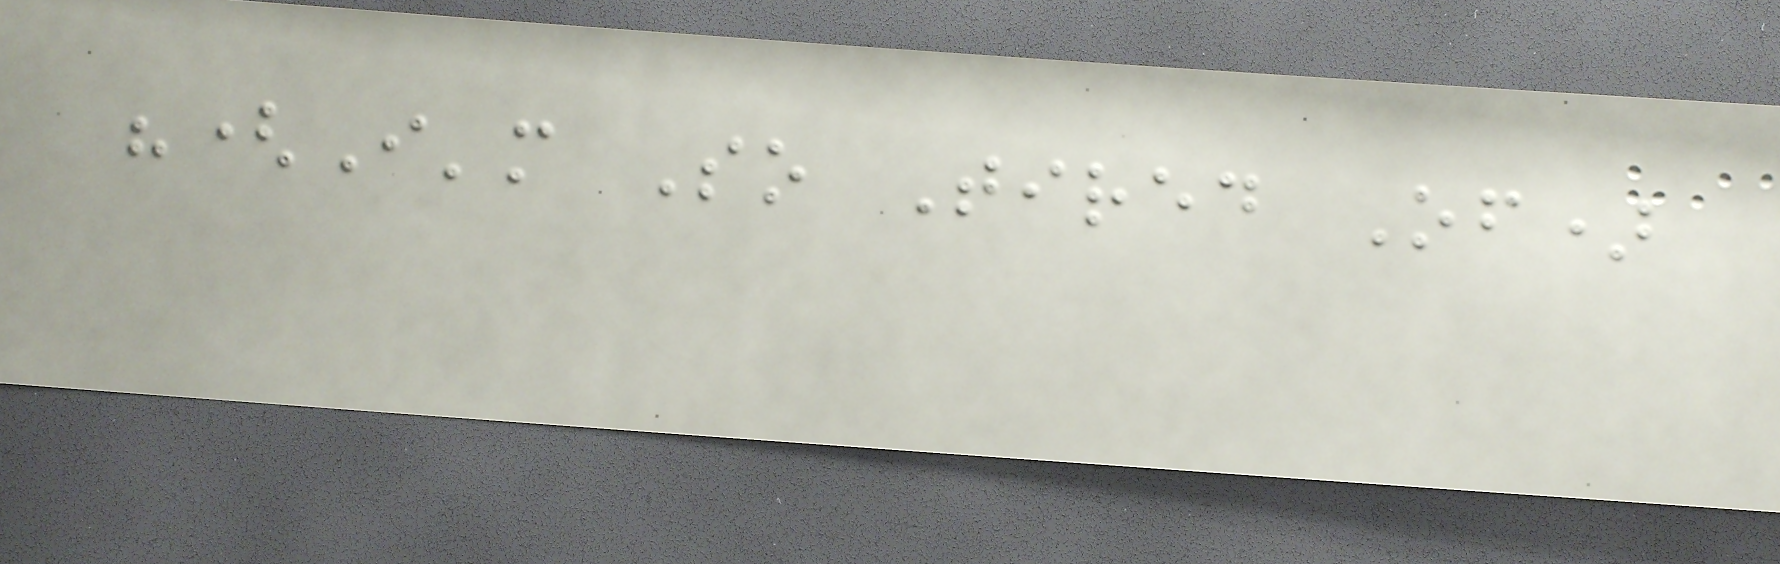"(I'm So Tired Of)
